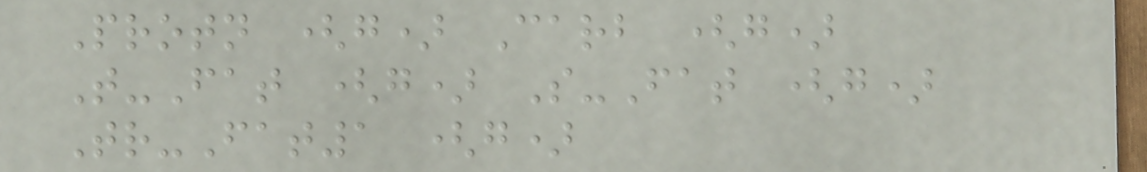Protn (g) Carb (g)
T-Fat (g) S-Fat (g)
Tr-Fat1 (g)
